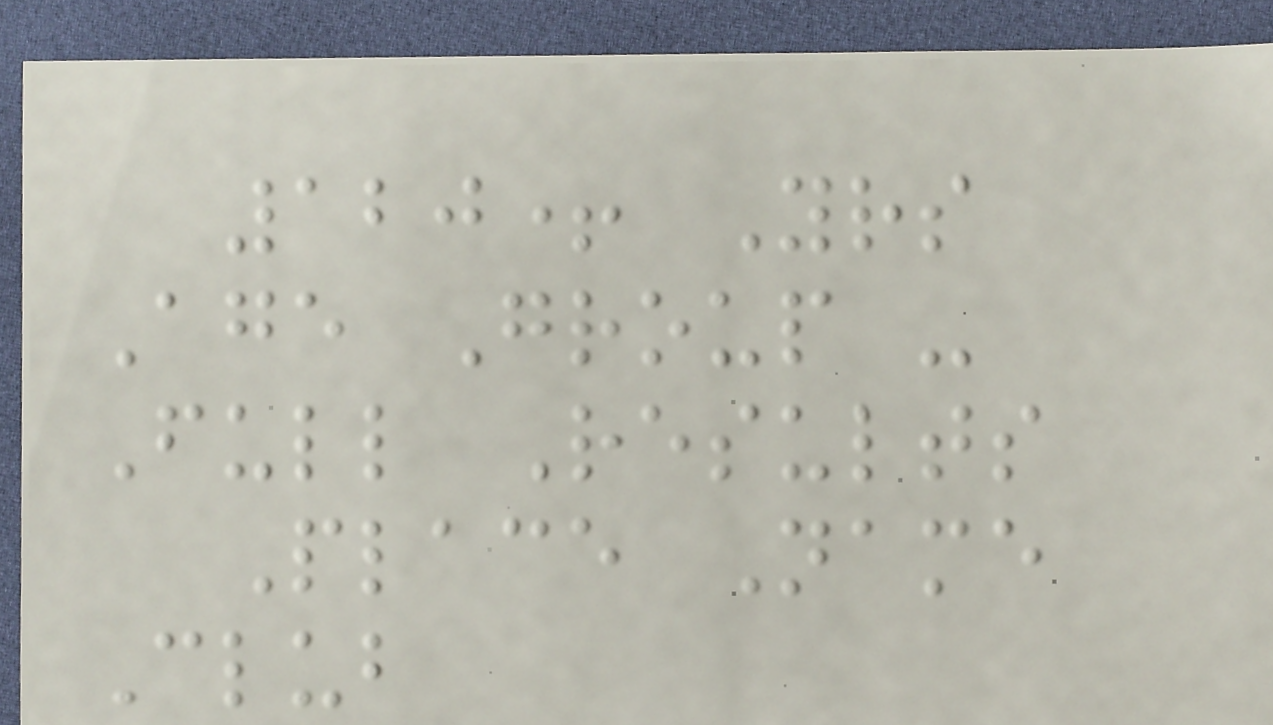120+ Yrs
Age Group -
Full Results
Place Name
Club
